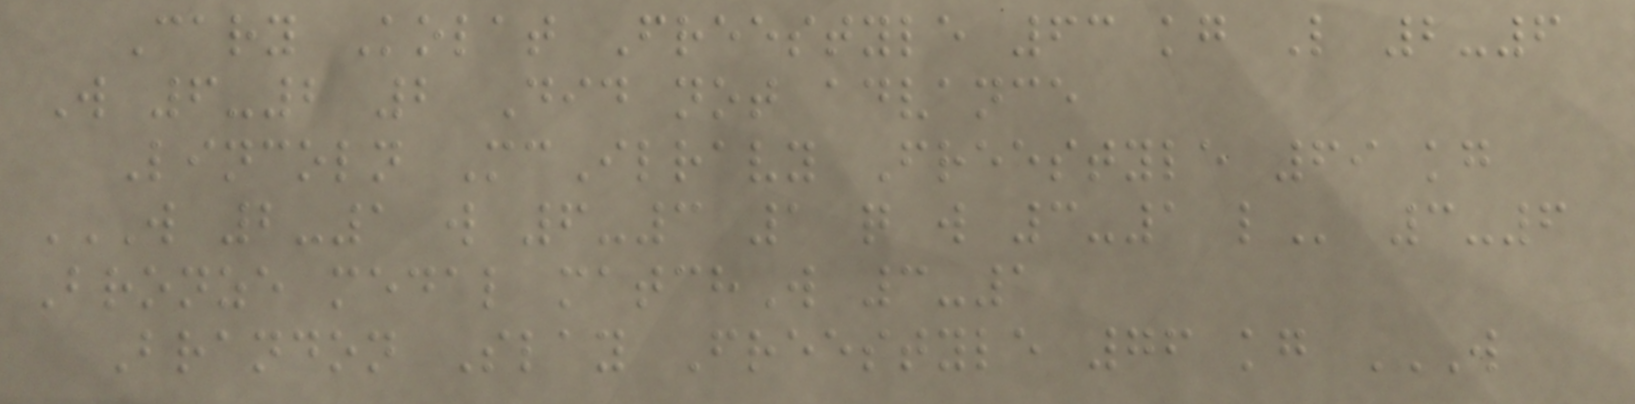Cary Kolat Freestyle 63 kg L 2-6
W 6-2 2 Did not advance
Lincoln McIlravy Freestyle 69 kg
W 2-1 W 6-3 1 Q W 3-1 L 3-6
Bronze medal matchW 3-1
Brandon Slay Freestyle 76 kg W
